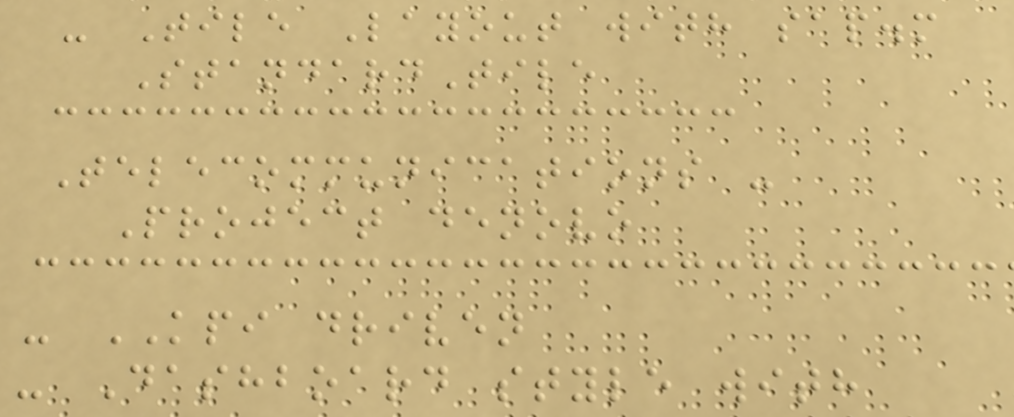- Tile Layout with sap.m
StandardTile
Telecommunications -
Project denovo
- KPI driven
- Dashboard style with
